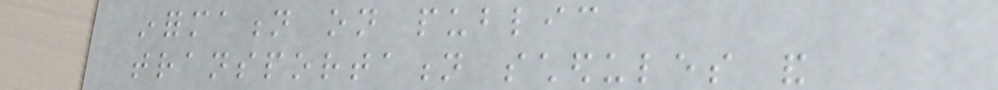information on public
transportation schedules and
